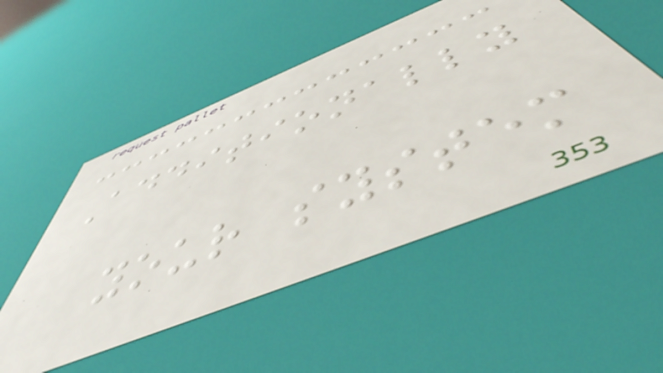Additionally
your system
